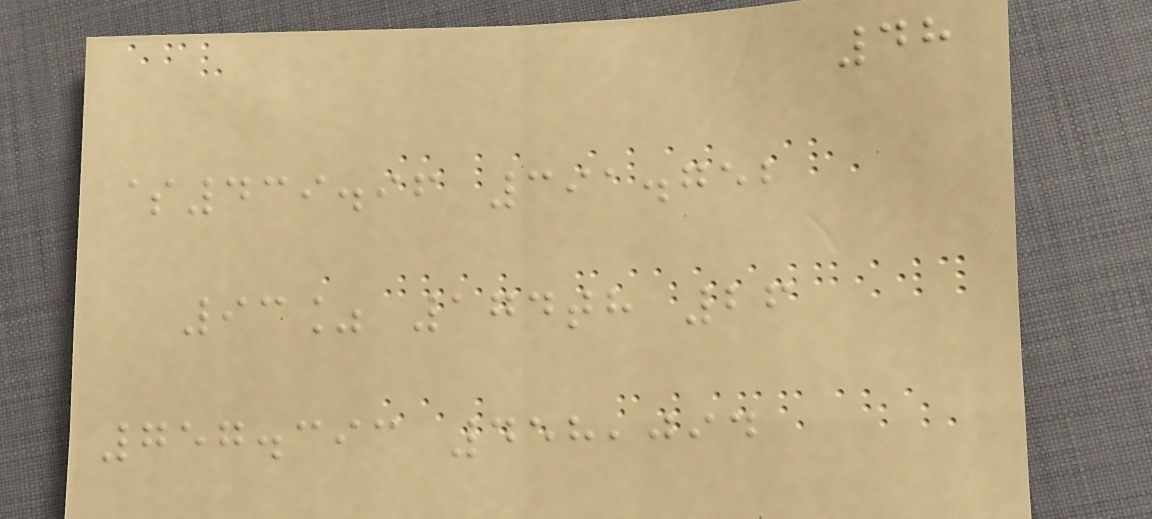48
$439.96 391.752
93% 174th 26
757.393 458,094
